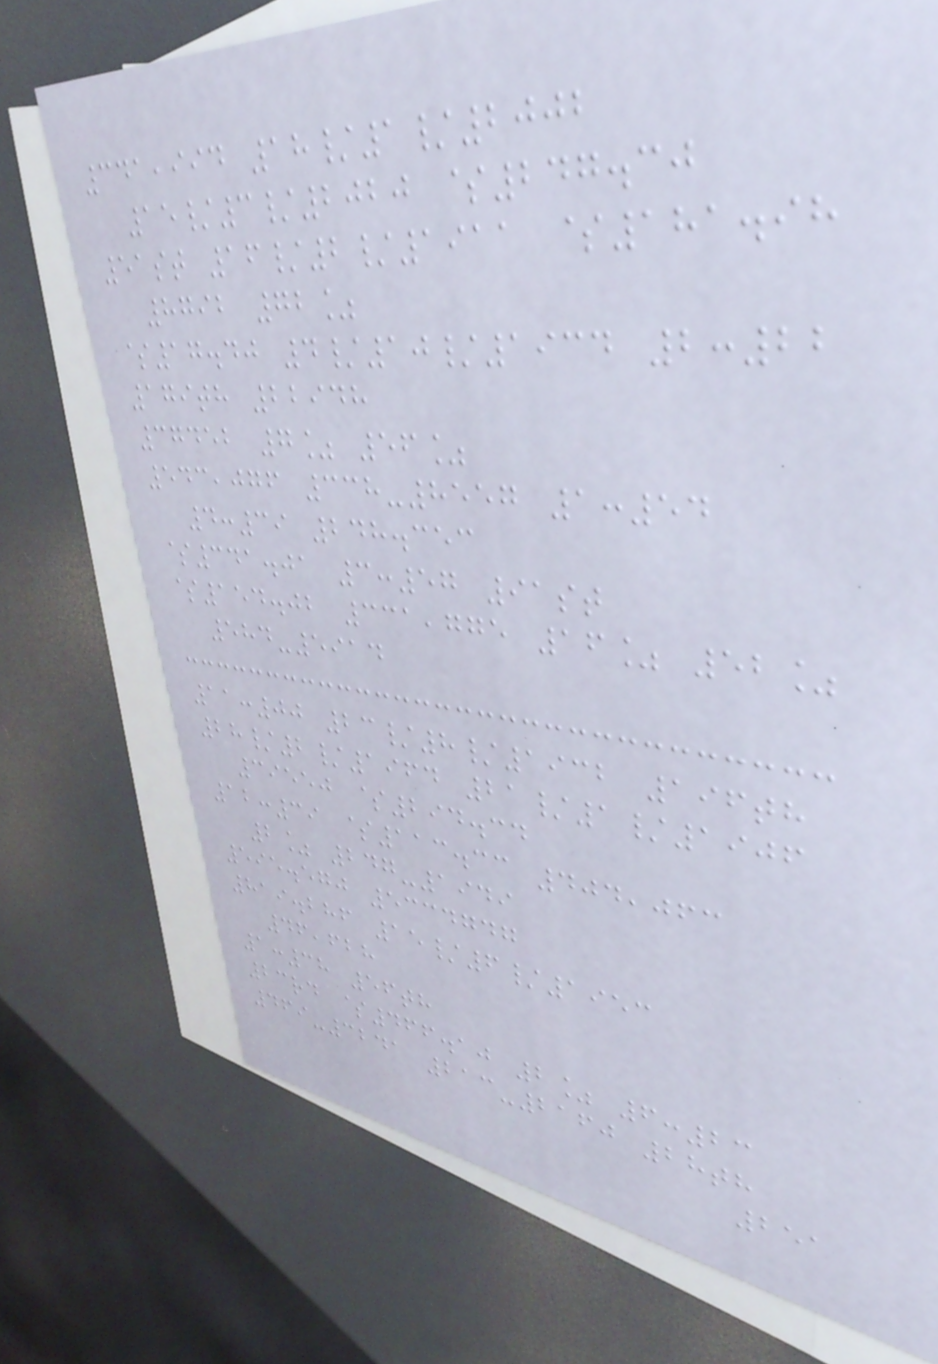341,994 18/1/2002
15/3/2020 $247.30
51st 16/2/1911 $181.98
8792 72%
$17.40 4/10/1934 2:22
179th 22948
37452 7% 56%
543,076 338-8557 1:54
4:39 248.353
$341.01 3:57 91st
$154.02 331,775 16% 52%
584-5914
11:00 23/8/1932 196th
28/2/1964 21/1/1906
39550 $294.34
12:39 $113.33 404,063
2% 247-1949
595.570 5334747
819.286 15/6/1953
46,628
1:38 56th
23rd $466.10 2% 6:23
469-3241 213-2160 28th
251
